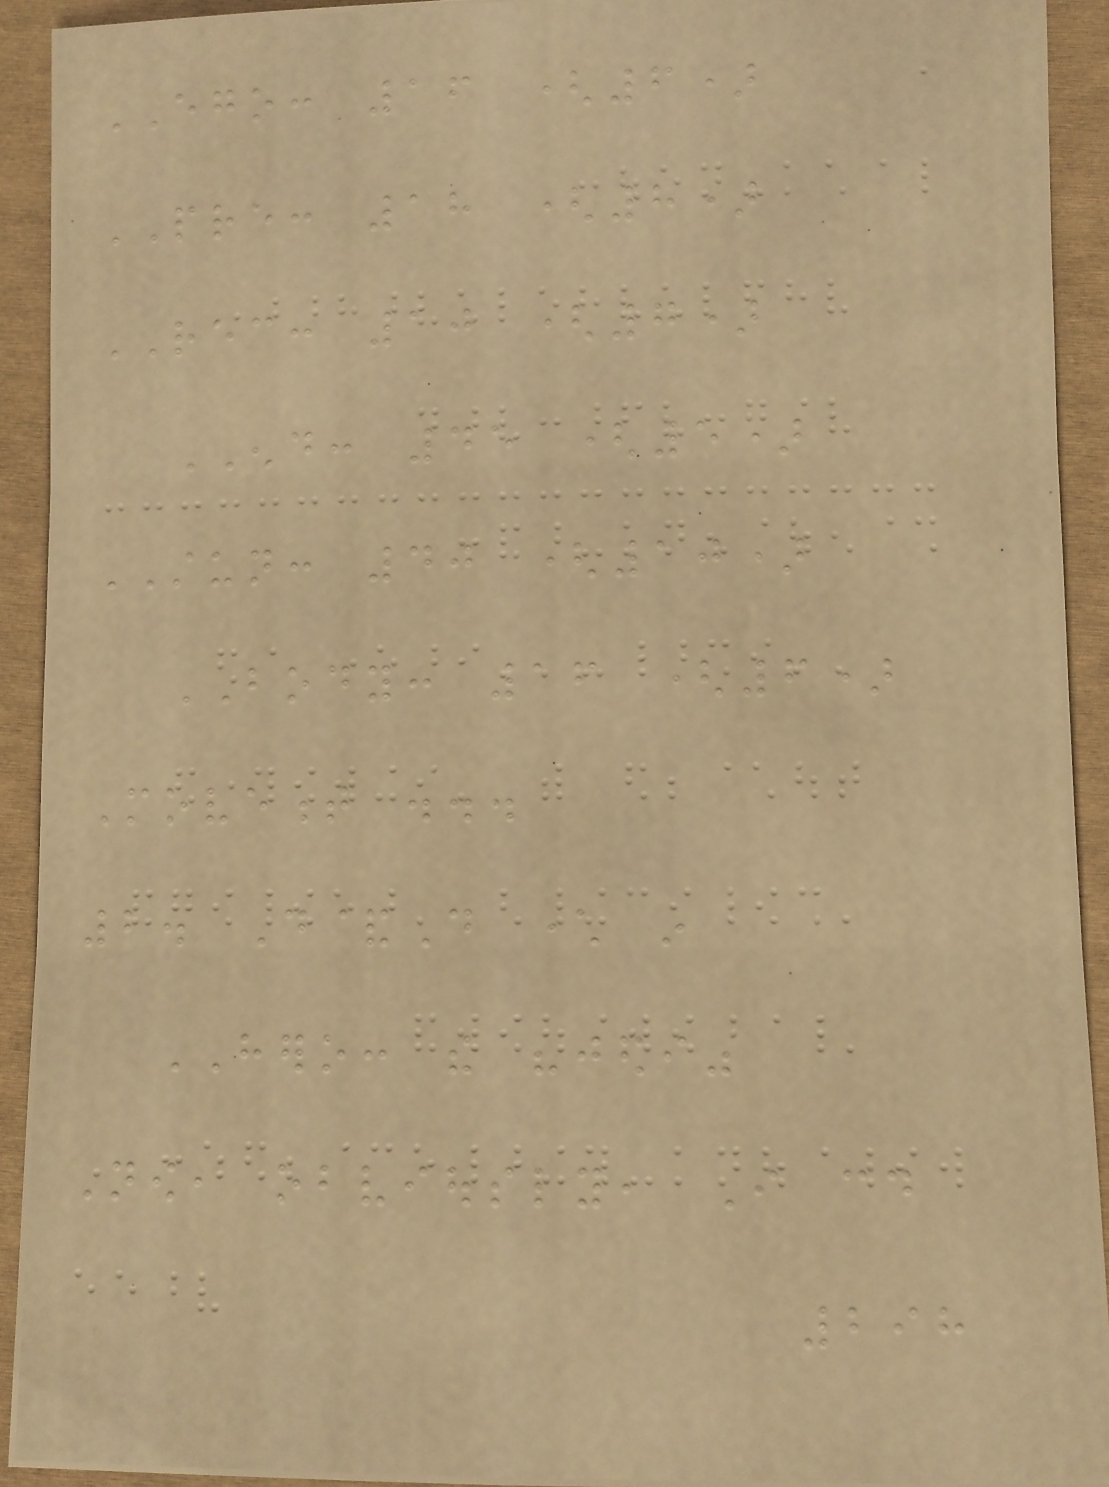EGO: 16 (6)
PRE: 18 (8)
REC: 10 (7)
END: 45 (5)
STUN: 40 (10)
BODY: 16 (6)
Movement ...
2. D&D character in
HERO: the "jedi"
Now, obviously, I could
298
